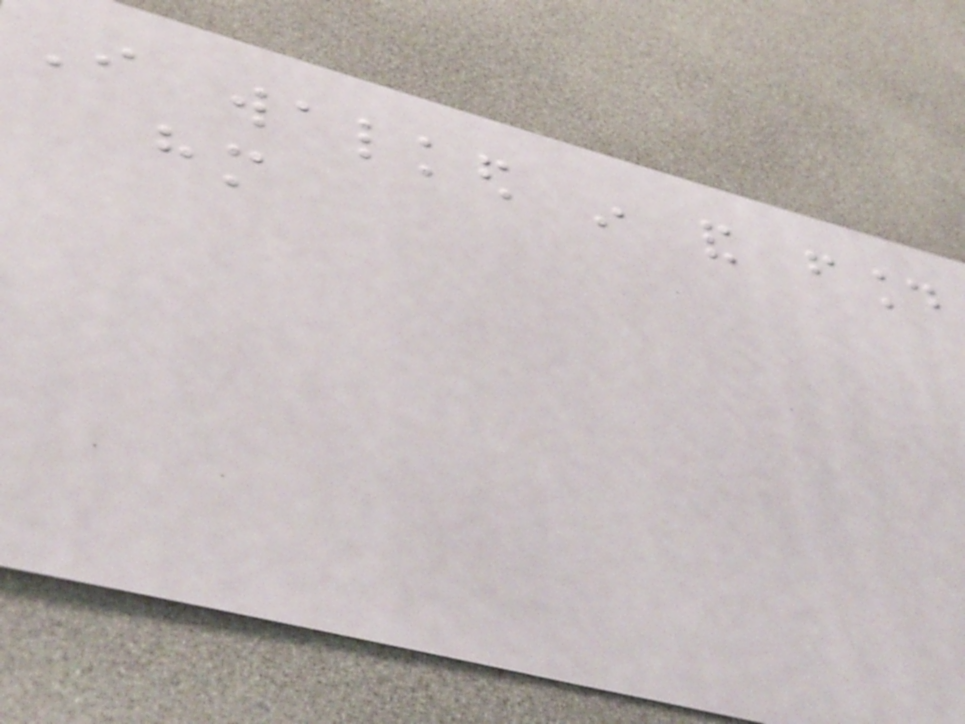I walked in and found
him
